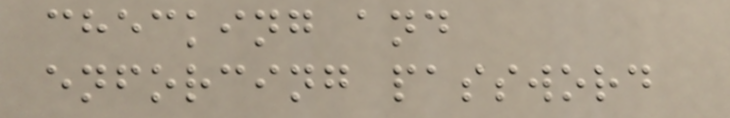checking and
enforcing password
